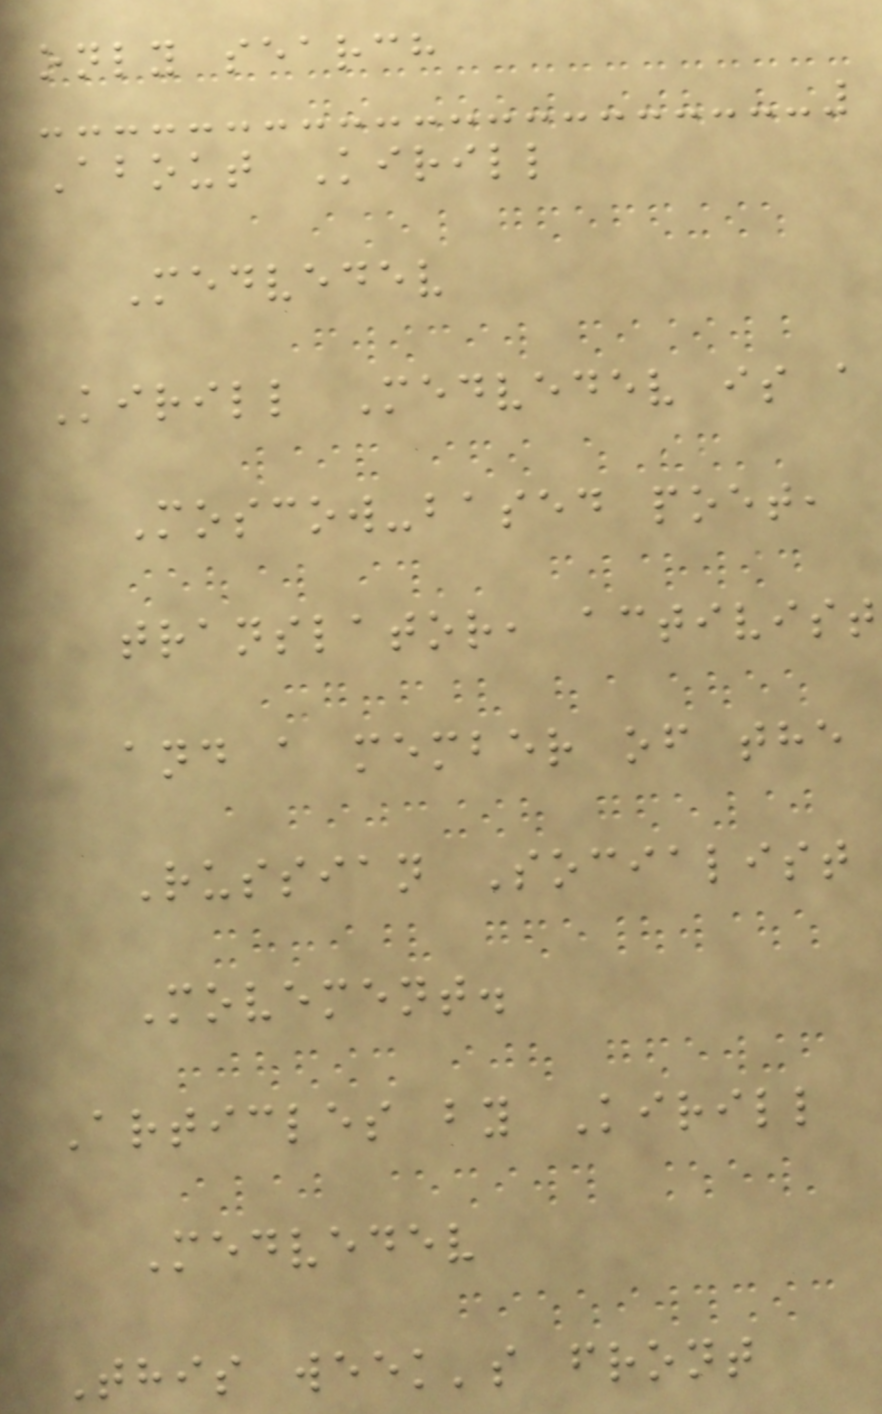only search
About Kirill
Medvedev
Kirill Medvedev is a
Moscow-based poet,
translator, activist
and a member of the
Russian Socialist
Movement.
Articles by Kirill
Medvedev
This week's front
